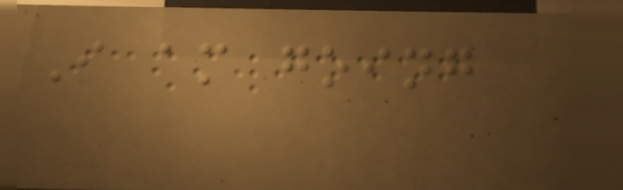I am going
